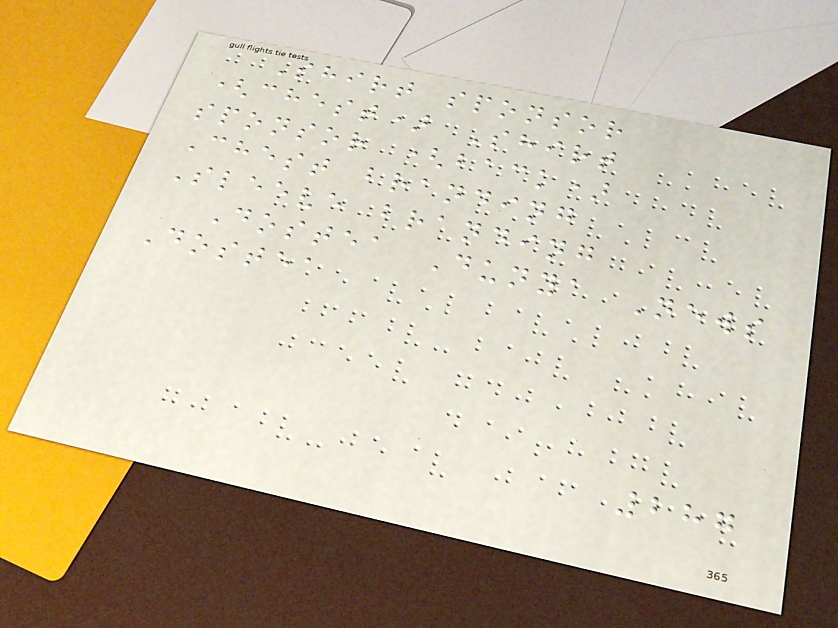Shirt sponsor
(chest) Shirt
sponsor (back)
Chest branding
Sleeve branding
Dostea Dunya News
Dostea
287
